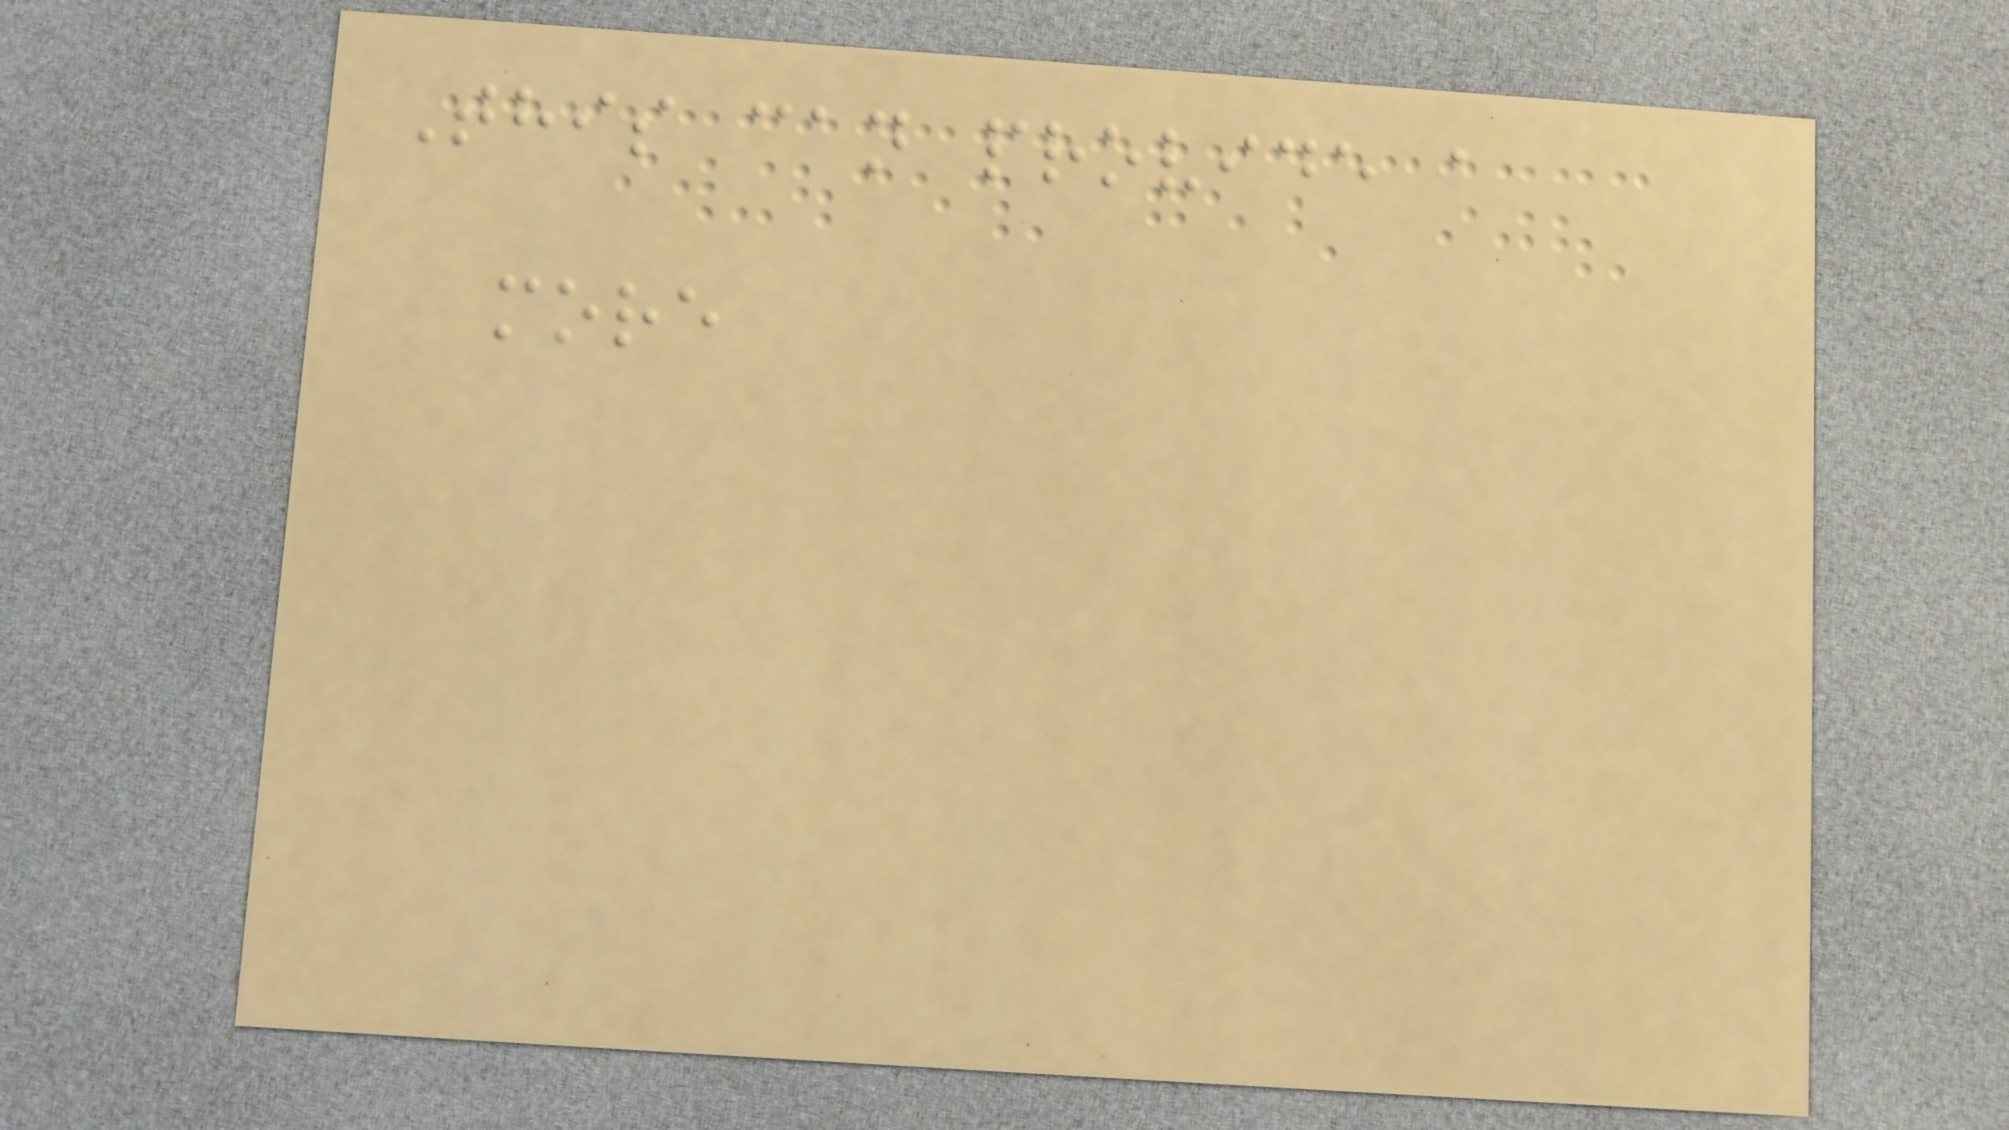This can provide a
more
